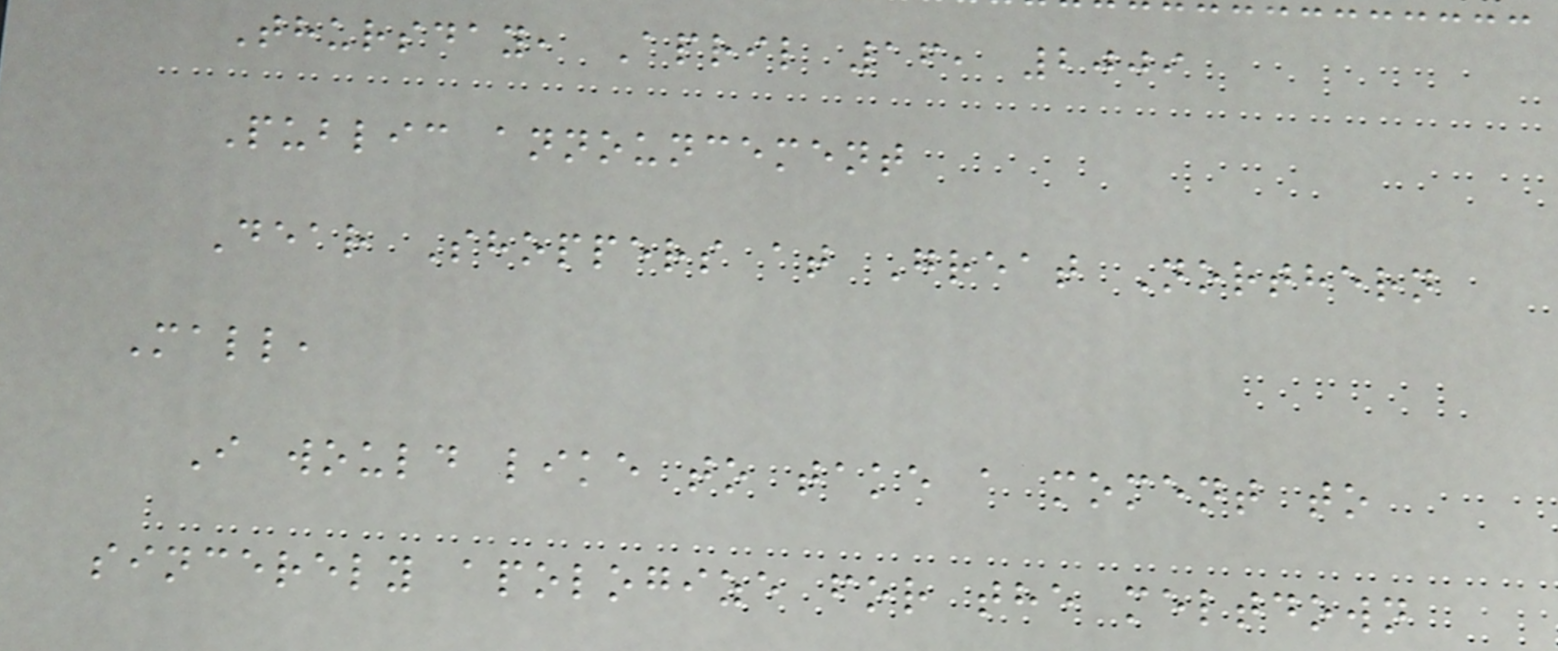Thursday, April 16, 2009
Public announcement
Dear Shoppers at Great Northern
Mall,
I would like to take a moment to
sincerely apologize for the meltdown
